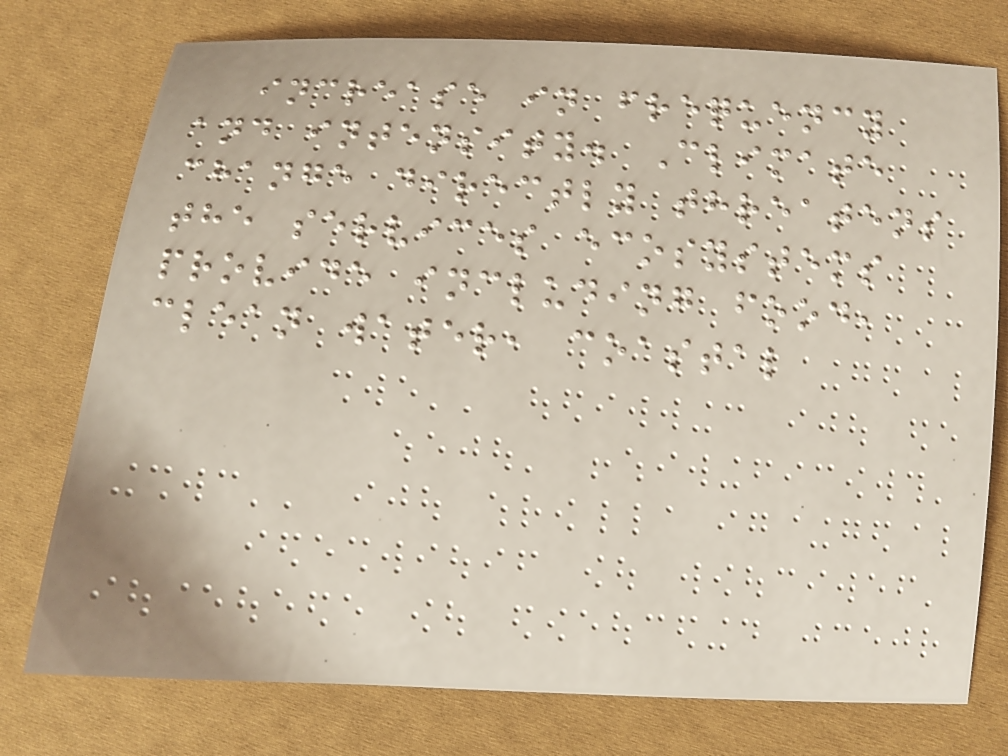increase in frequency
and intensity. Climate
change directly threatens
the services ecosystems
provide including food,
clean water, coastal
